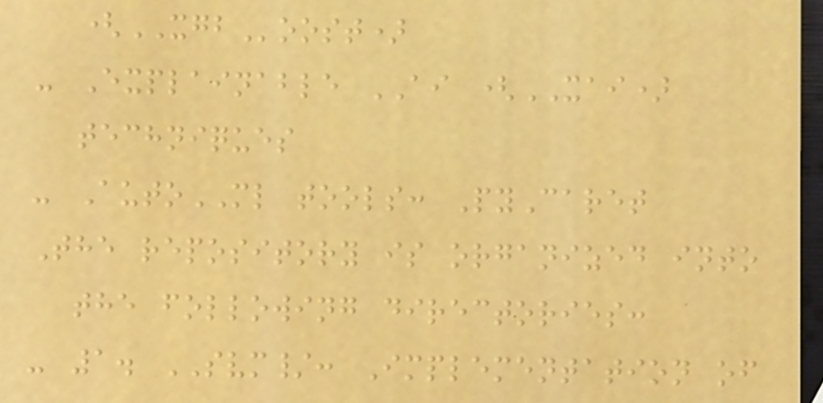(XGBoost)
- Explainable AI (XAI)
techniques
- AutoML tools: PyCaret
The repository is organized into
the following directories:
- 1. SVM/: Implementation of
